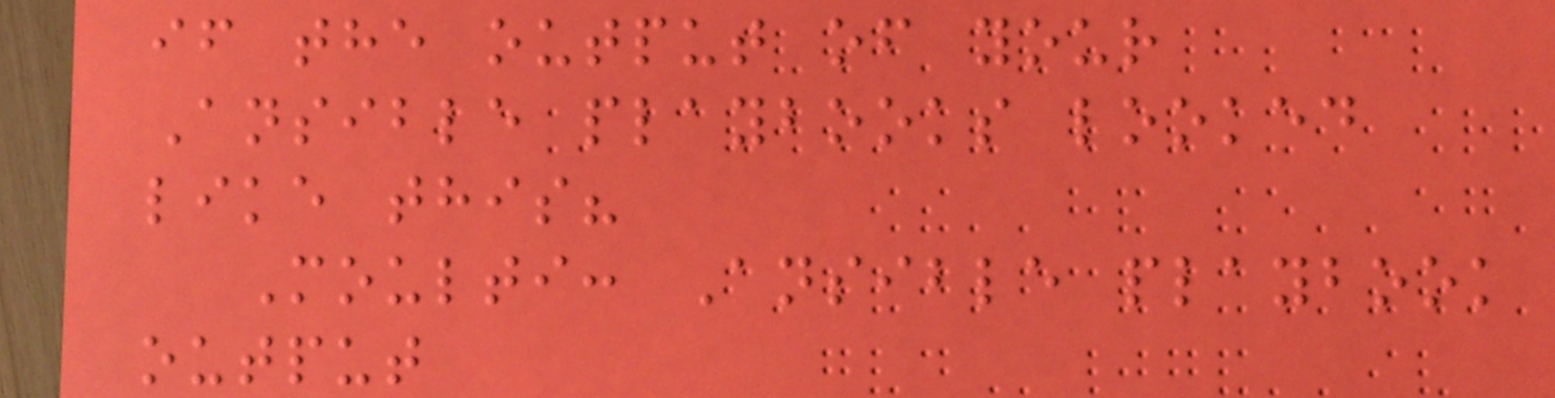if the output of your
Ansible playbooks looked
like this?
Moulti: Ansible playbook
output
